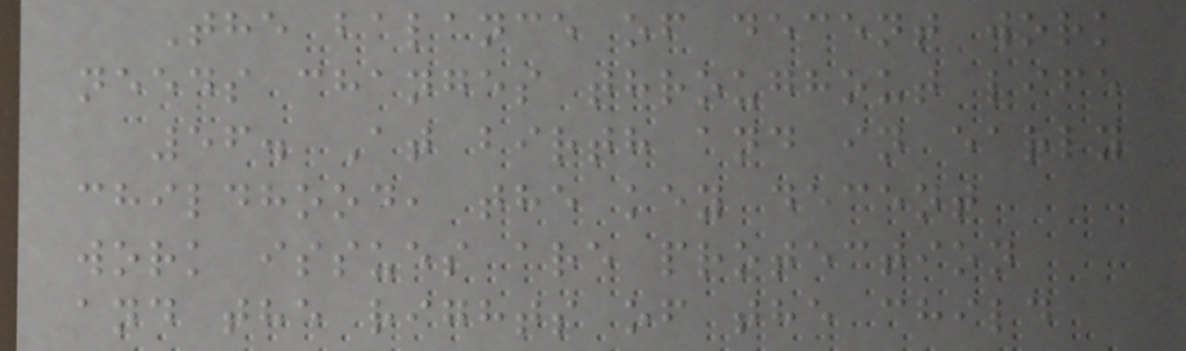The balance of decent work
needs changes throughout life
56. At birth and in early
childhood, the key decent
work issues are protection
and the rights of the child
